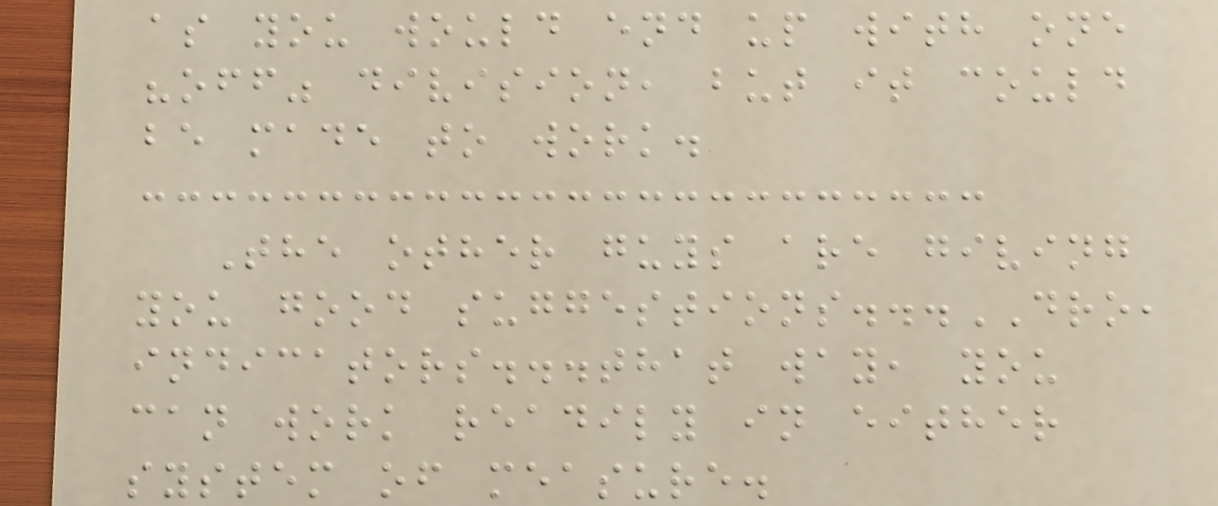as you would end up with one
"off" division, but it could
be made to work.
The other guys are giving
you good suggestions...DRO,
indicators...that way, you
can work readily in either
system of measure.
